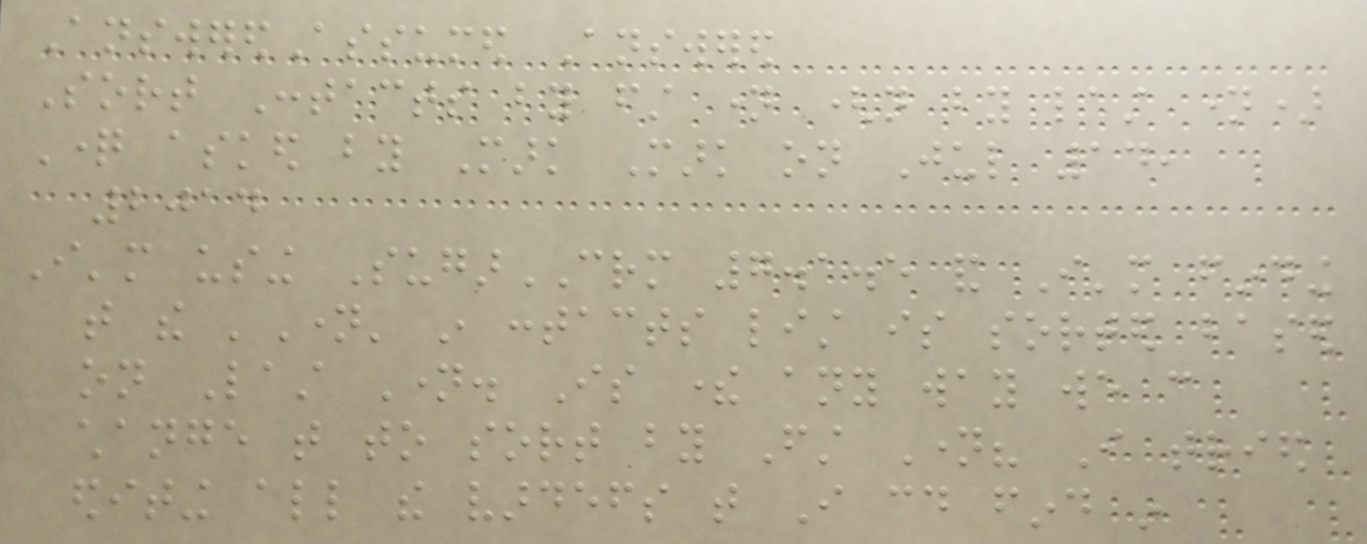AnsweredAssumed Answered
Sort Contacts by first name (not by last name)
Question asked by Mark Mark on Jul 14,
2014
I'm using SugarCRM 7.1.5 and I'm finding
that the 'Name' in contacts list is sorted based
on Last Name. Is there any way we can
change that to sort by First Name? I tried
editing all the vardefs that I could find in
